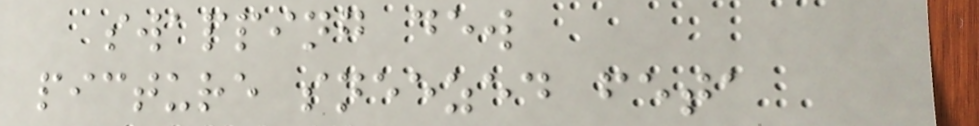swapping dew
picture sneezed feta
